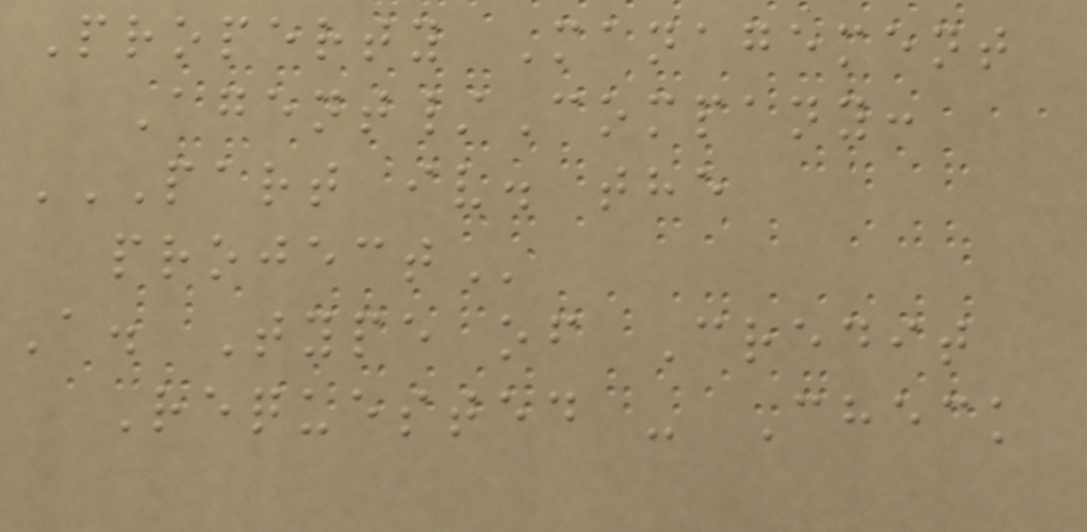Property Management
Agent/Company:
PART IV. THE
PROJECT
A. Type of Credit
Requested - Check
